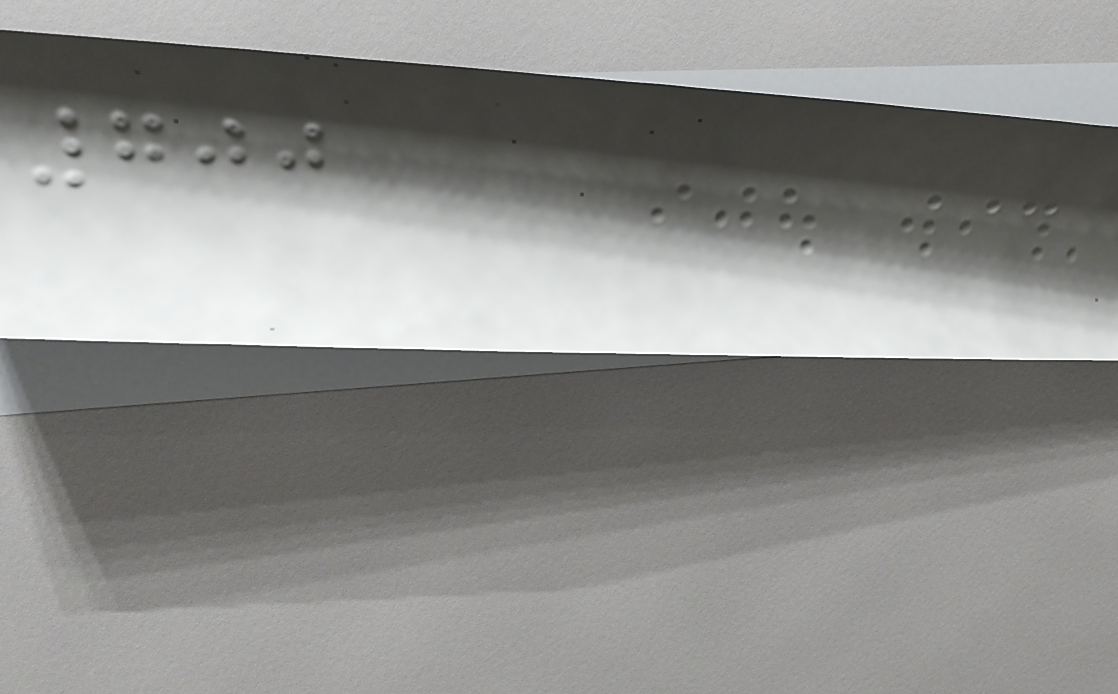700
